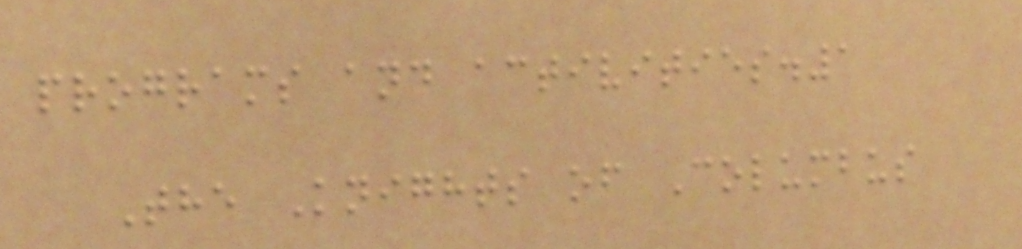programs and activities.1
The Knights of Columbus
